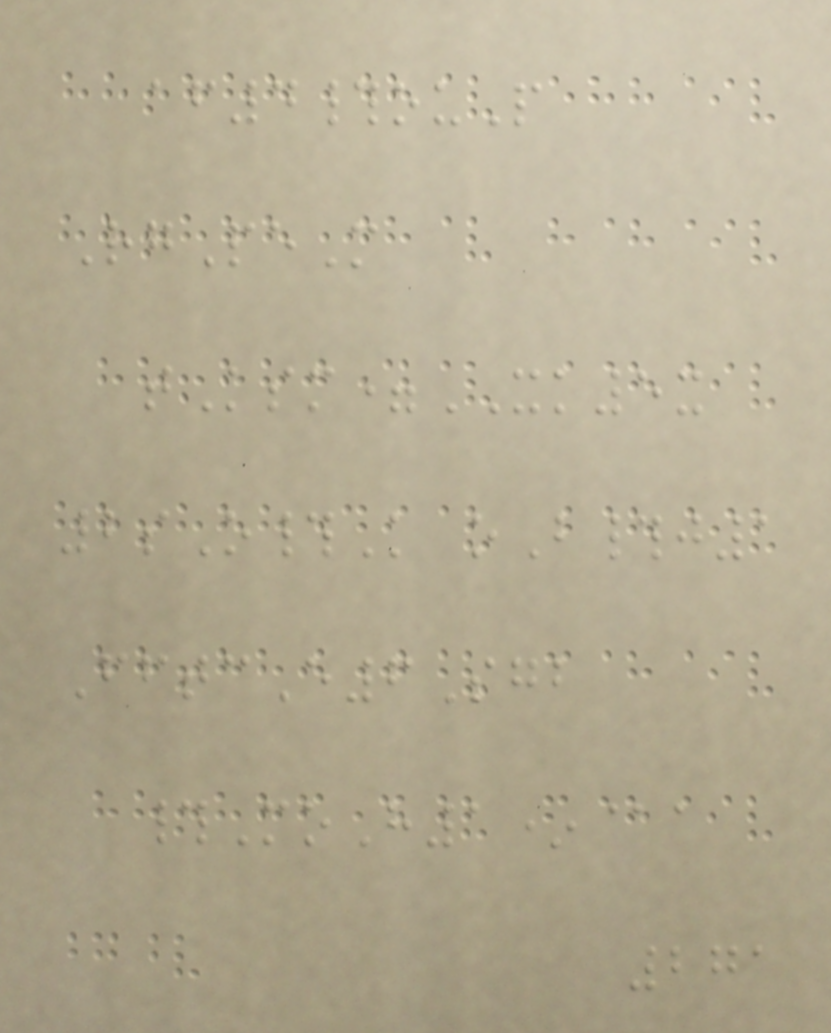af4#ouP
RgPeM
tKsm=XK5x
2sO#K oB#j1
FftcE6Sgb
#MoH1*@a
271
